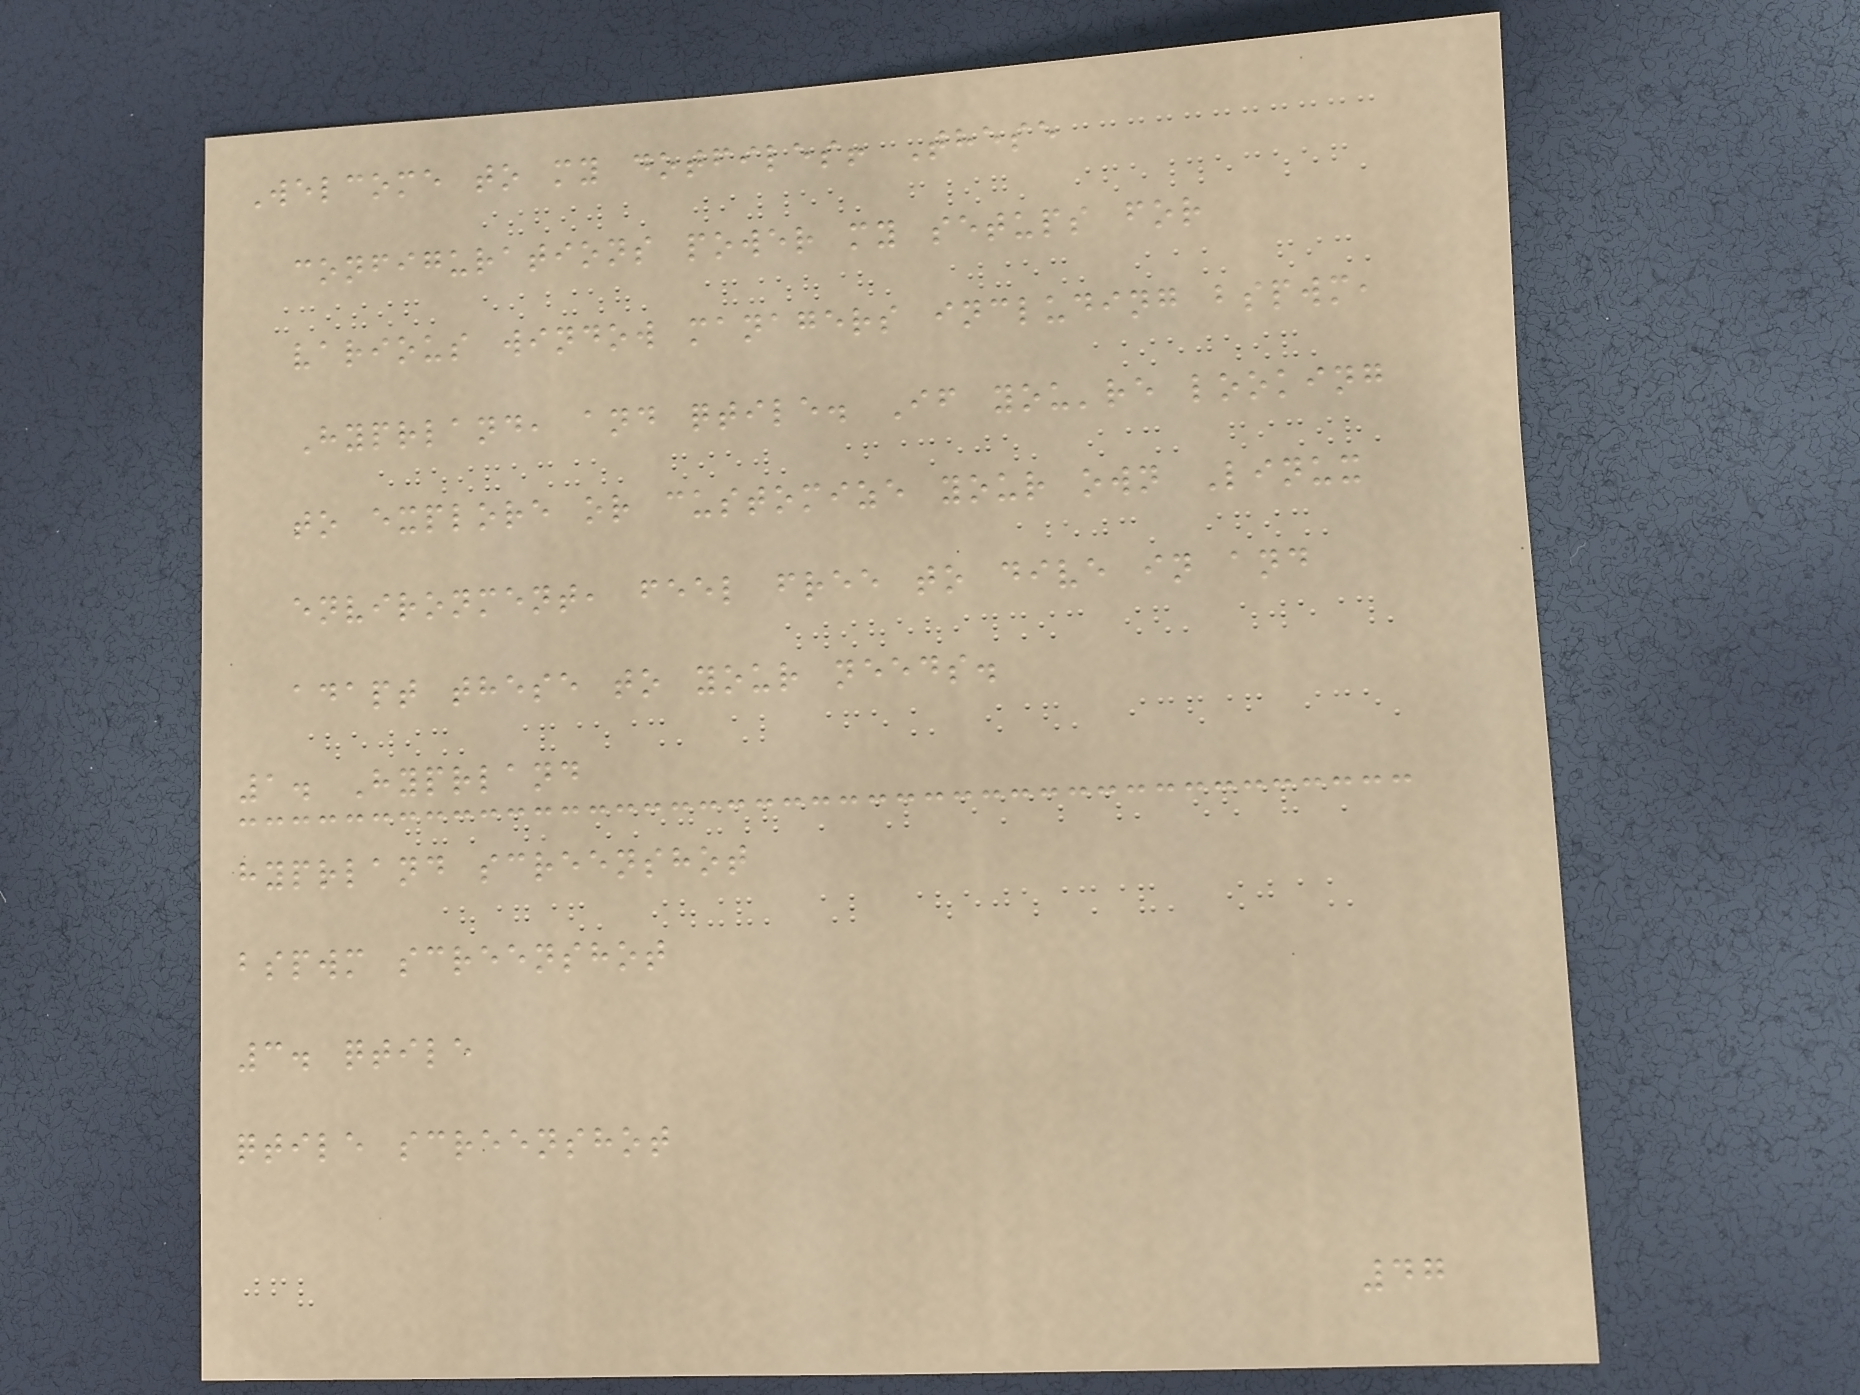Welcome to my dotfiles! These
configurations power my setups for
various window managers including bspwm,
Hyprland, and qtile. If you're looking
to explore or customize your own Linux
environment, feel free to dive in and
adapt these to your needs.
1. Hyprland
hyprland screenshot
bspwm screenshot
3. qtile
qtile screenshot
47
